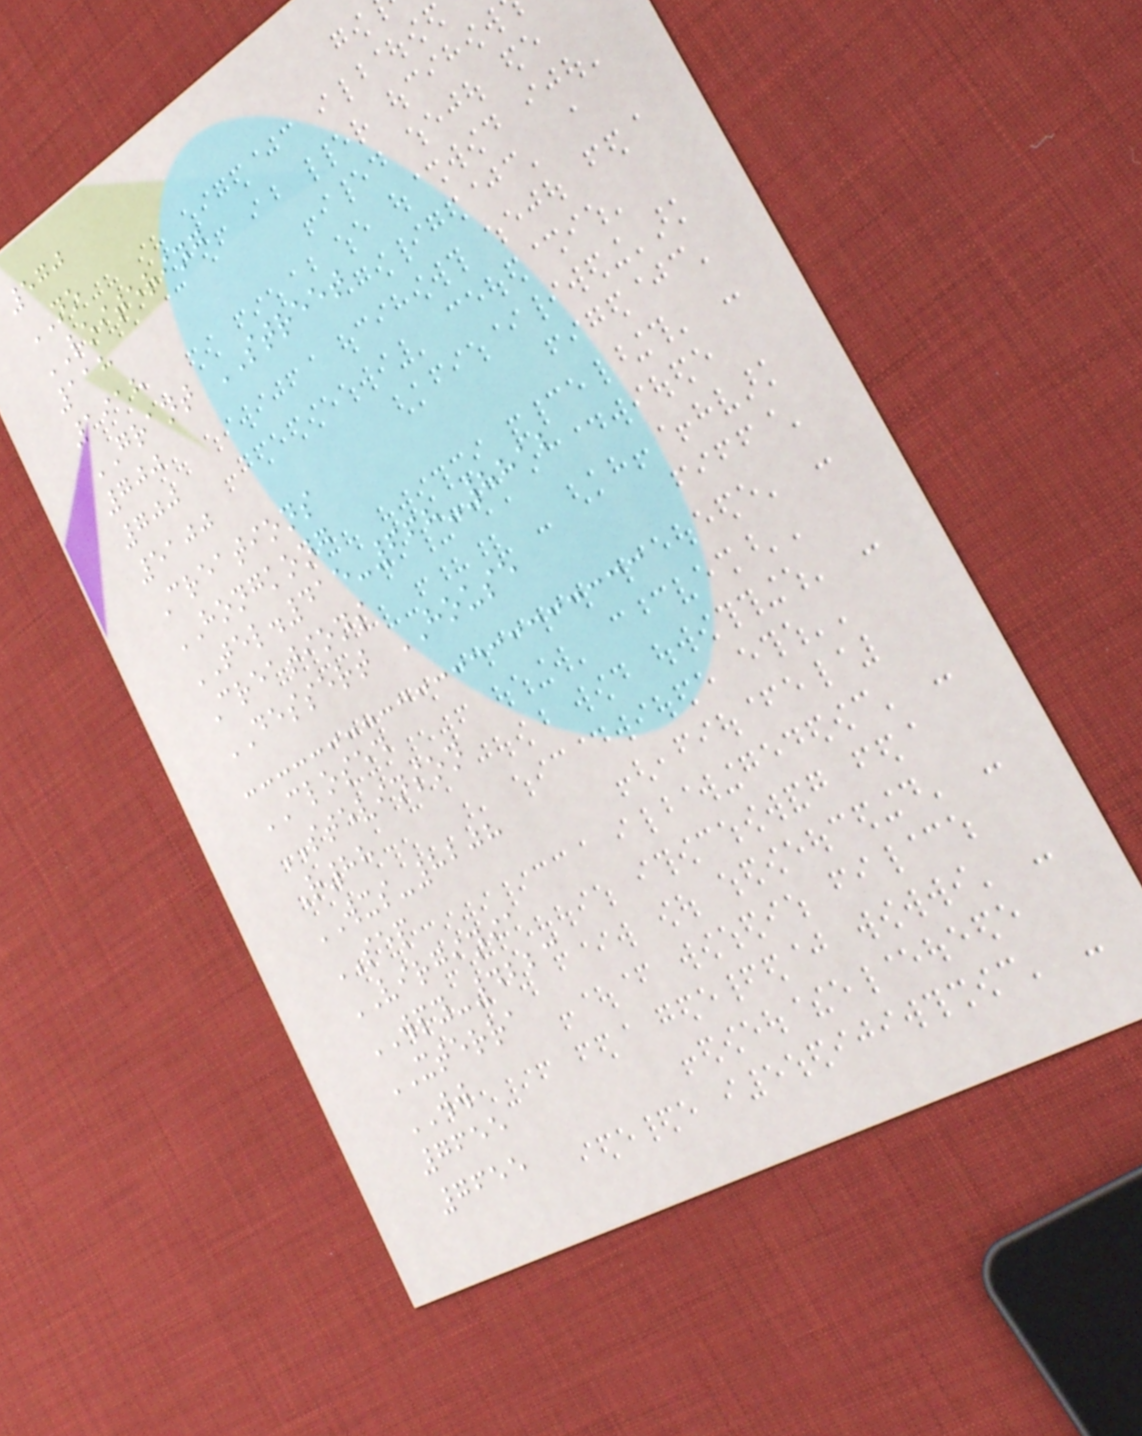570
NO
LOITERING
118
1918
GRANT STREET
700
700
5100
Creations
HONGKONG
TEL.415-668-8812
Creations
DESSERT HOUSE
CLOSED
STEVINSON
R88
WXS-8208
SEP
VIRGINIA
WPY-4223
XTERRA
WW
7655
7655
